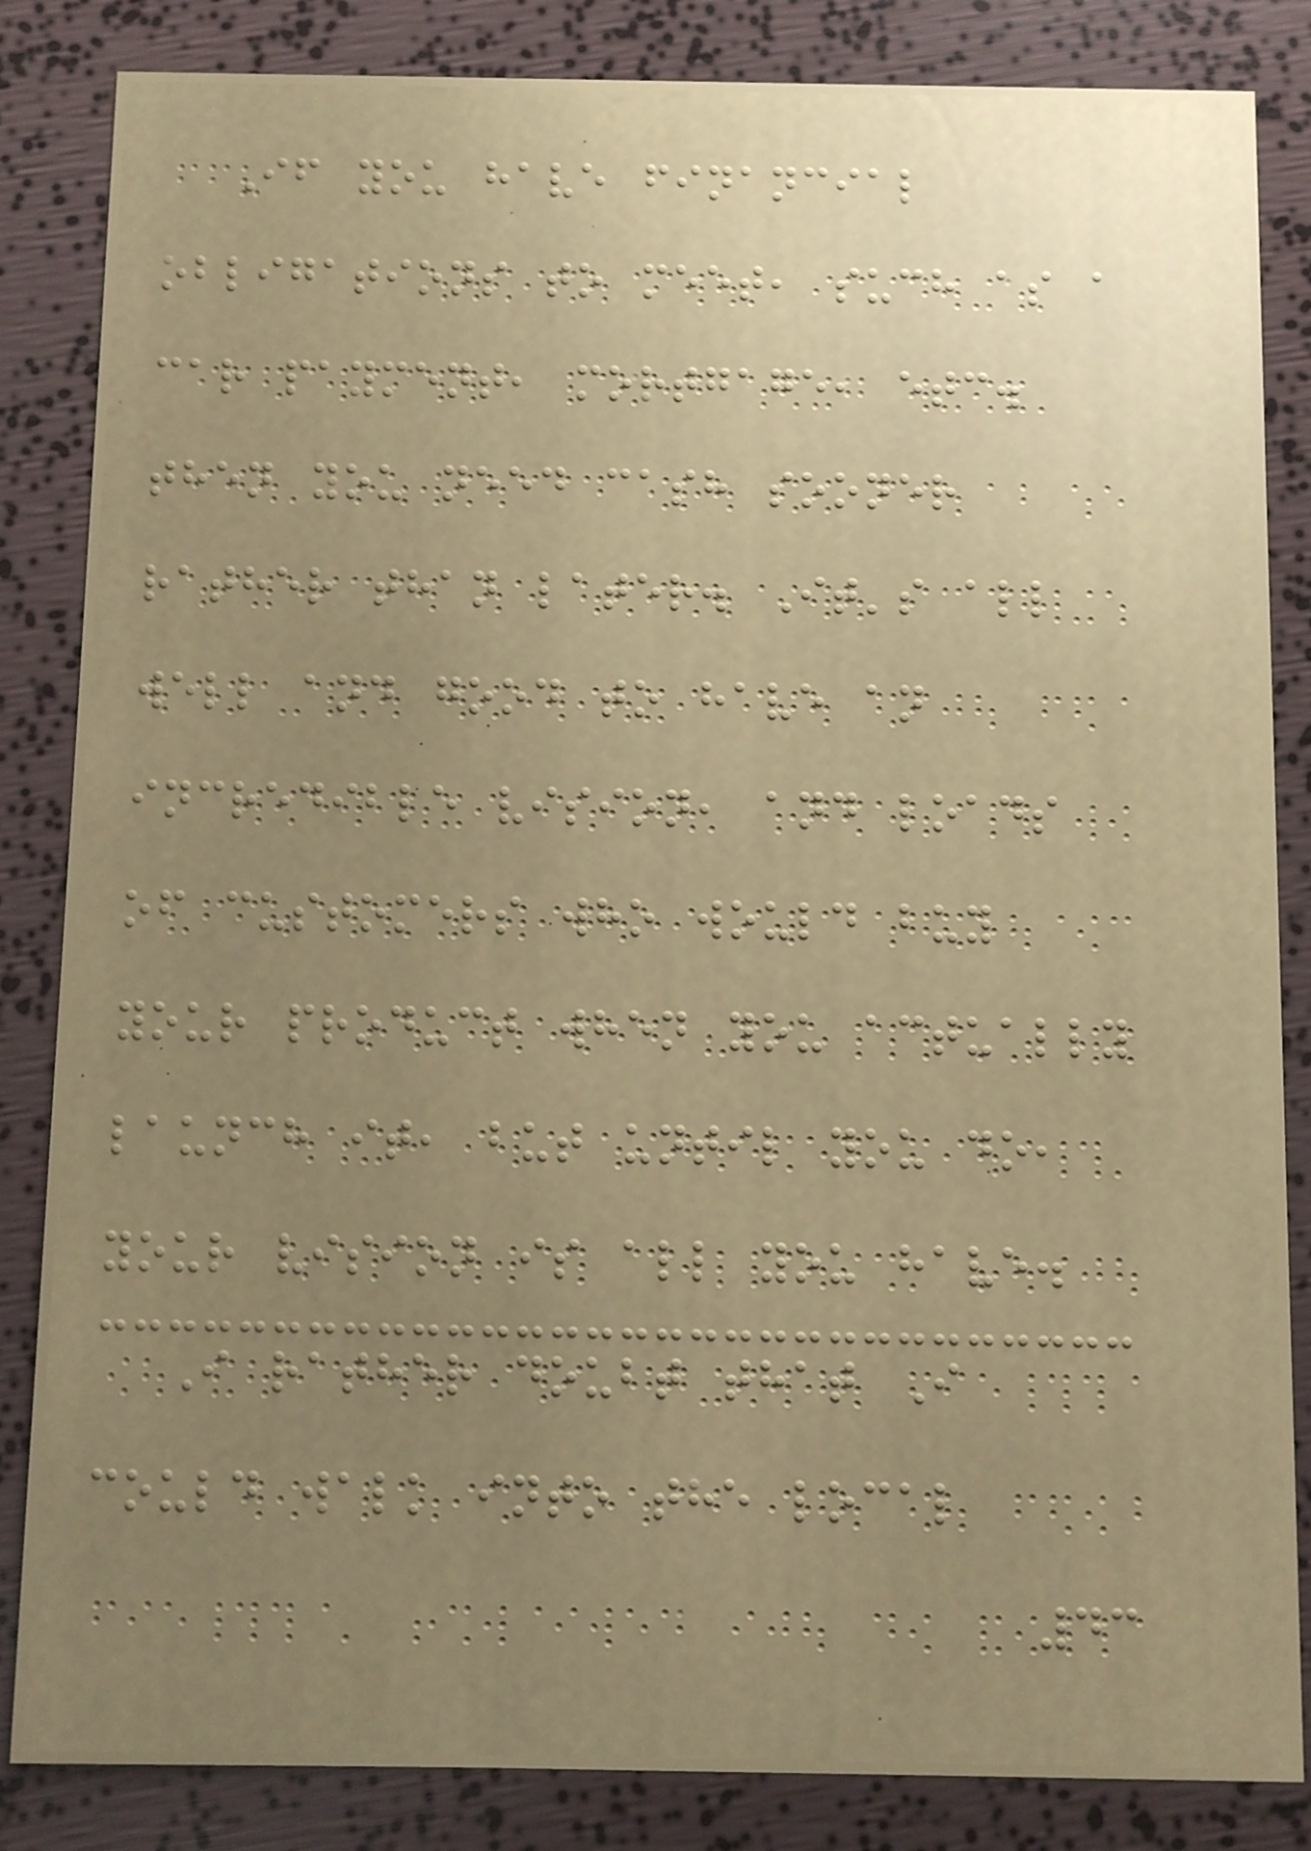If you have financial
obligations to meet, such as a
car payment, mortgage, etc.
then you need cash sooner
rather than later. It's all
well and good to have an
incredible vision, and loads
of customers who would buy
your product when you actually
launch it, but until you do,
your vision is all you have.
I rather doubt that I
could walk into the local
43
